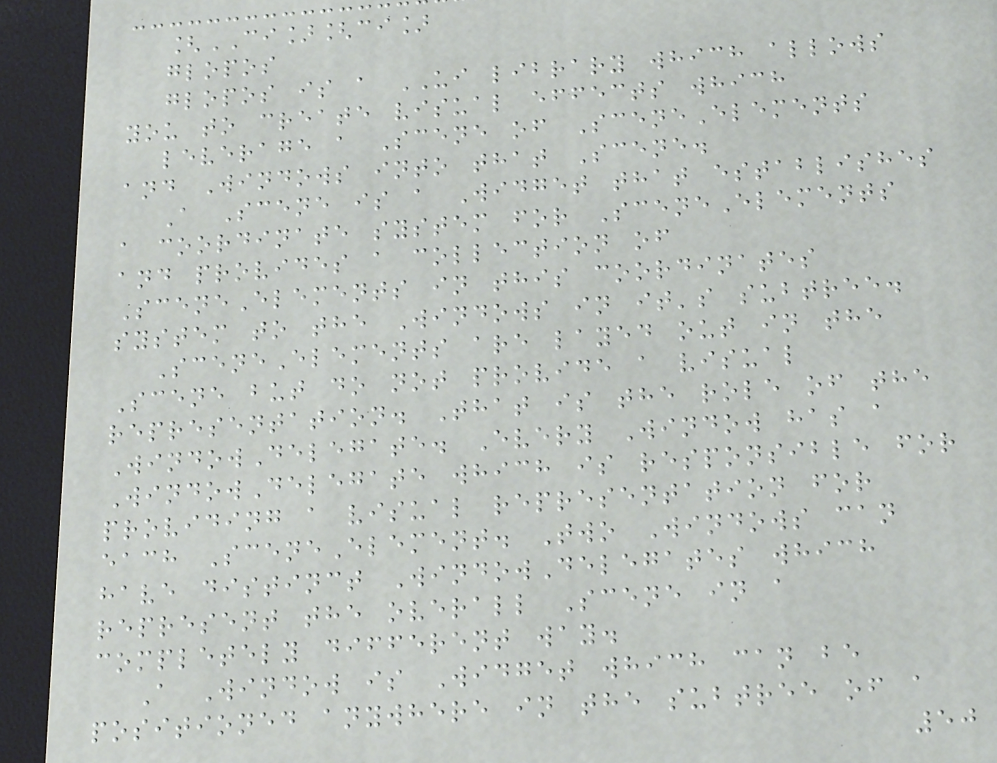[CI][ci]
glopos
glopos is a UI library which allows
you to create visual effects which
leverage a Scene of SceneElements
and Windows into that Scene.
A Scene is a Widget that establishes
a coordinate system for SceneElements
and provides a collection of
SceneElements in this coordinates
system to the Windows in it's subtree.
SceneElements are layed out in the
Scene but do not provide a visual
representation. That is the role of the
WindowDelegate. Every Window has a
WindowDelegate which is responsible for
providing a visual representation for
each SceneElement. Two Windows can
have distinct WindowDelegates which
represent the overall Scene in a
completely different way.
A Window is Widget which can be
positioned anywhere in the subtree of a
50
